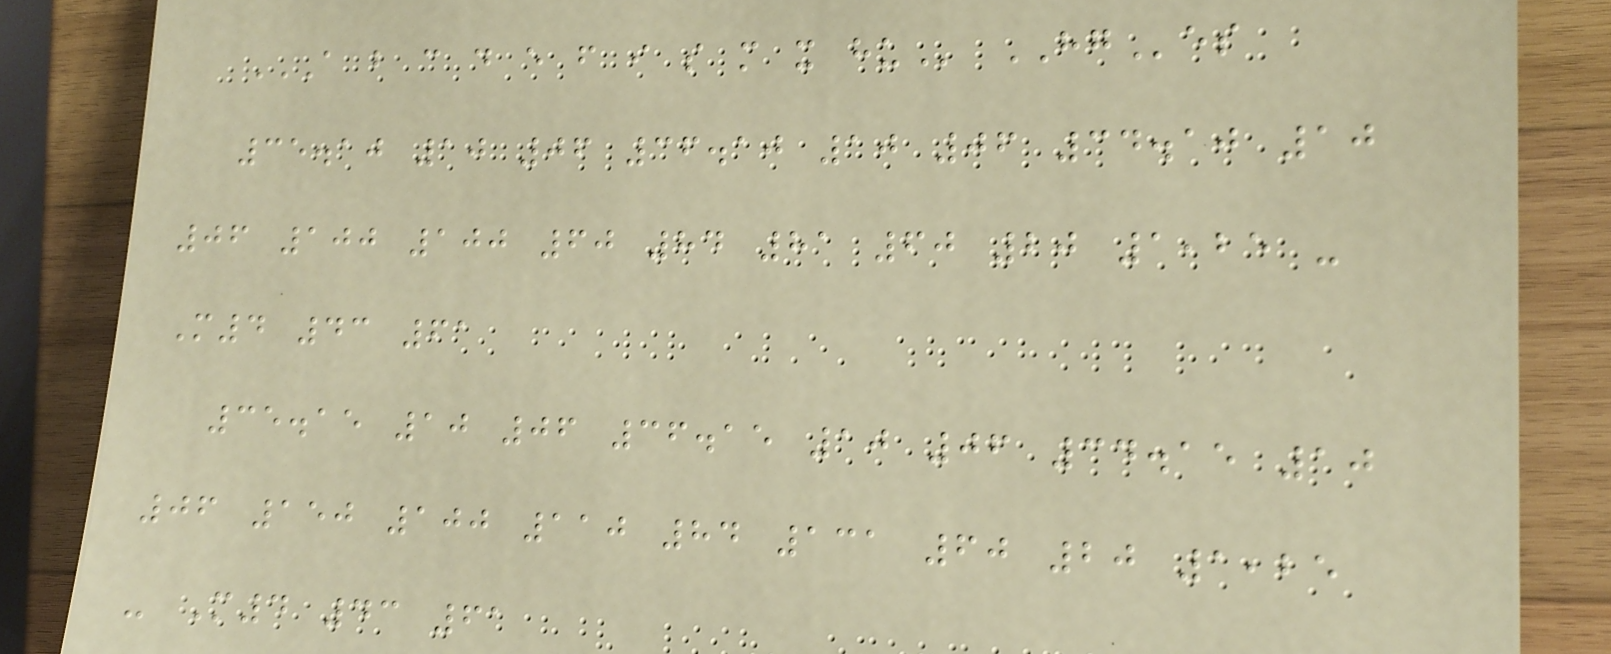A B C D E F I S M X HU HGes
35.10 10 06 36.10 10 06 34.10 10
06 100 100 60 84 81 60 20 1,25 -
M4 43 61
35.15 10 06 36.15 10 06 34.15 10
06 150 100 110 84 131 60 20 1,25
- M4 43 61
